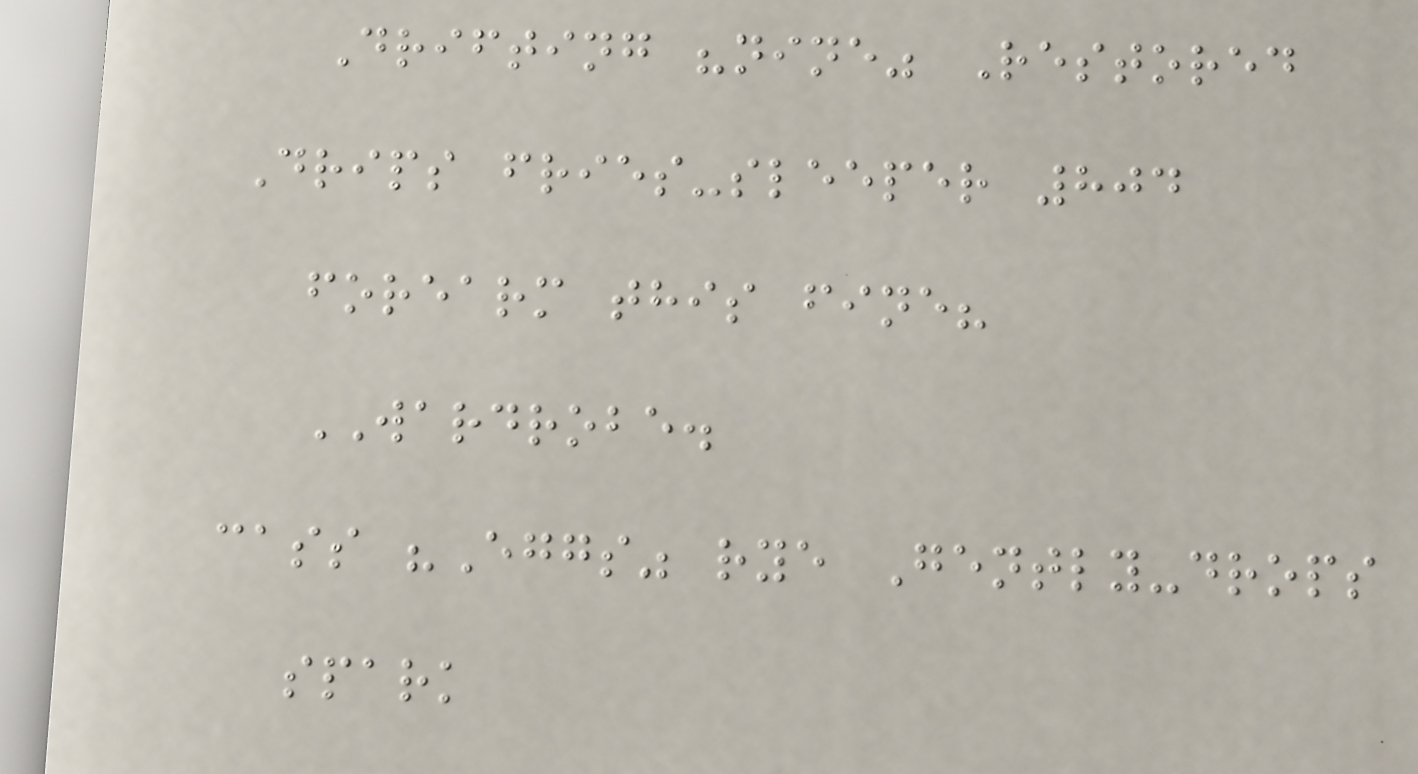Drifting "nine" Restored
Drips fries-sleeper 804
forearm this fine?
WARDROBE.
cass "Eggs" rye Gently-drops
spark
